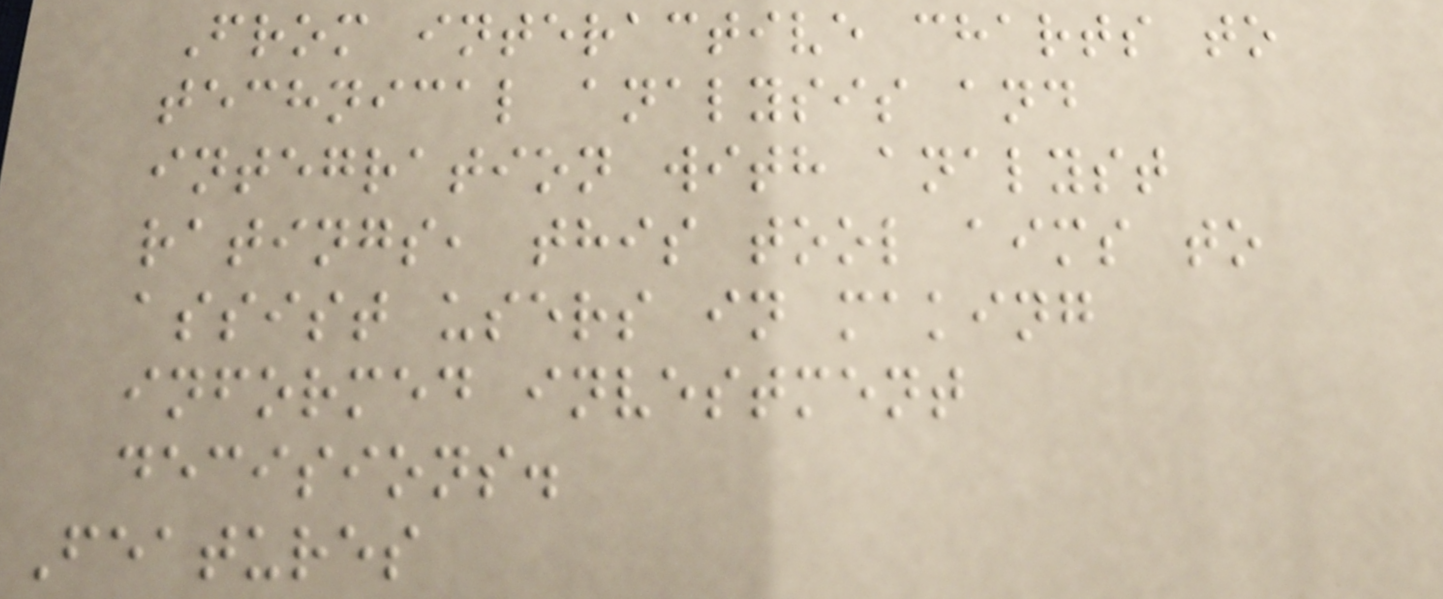From interactive charts to
technical analysis and
integration with analyst
ratings, this tool aims to
assist users in making
informed investment
decisions.
Features
